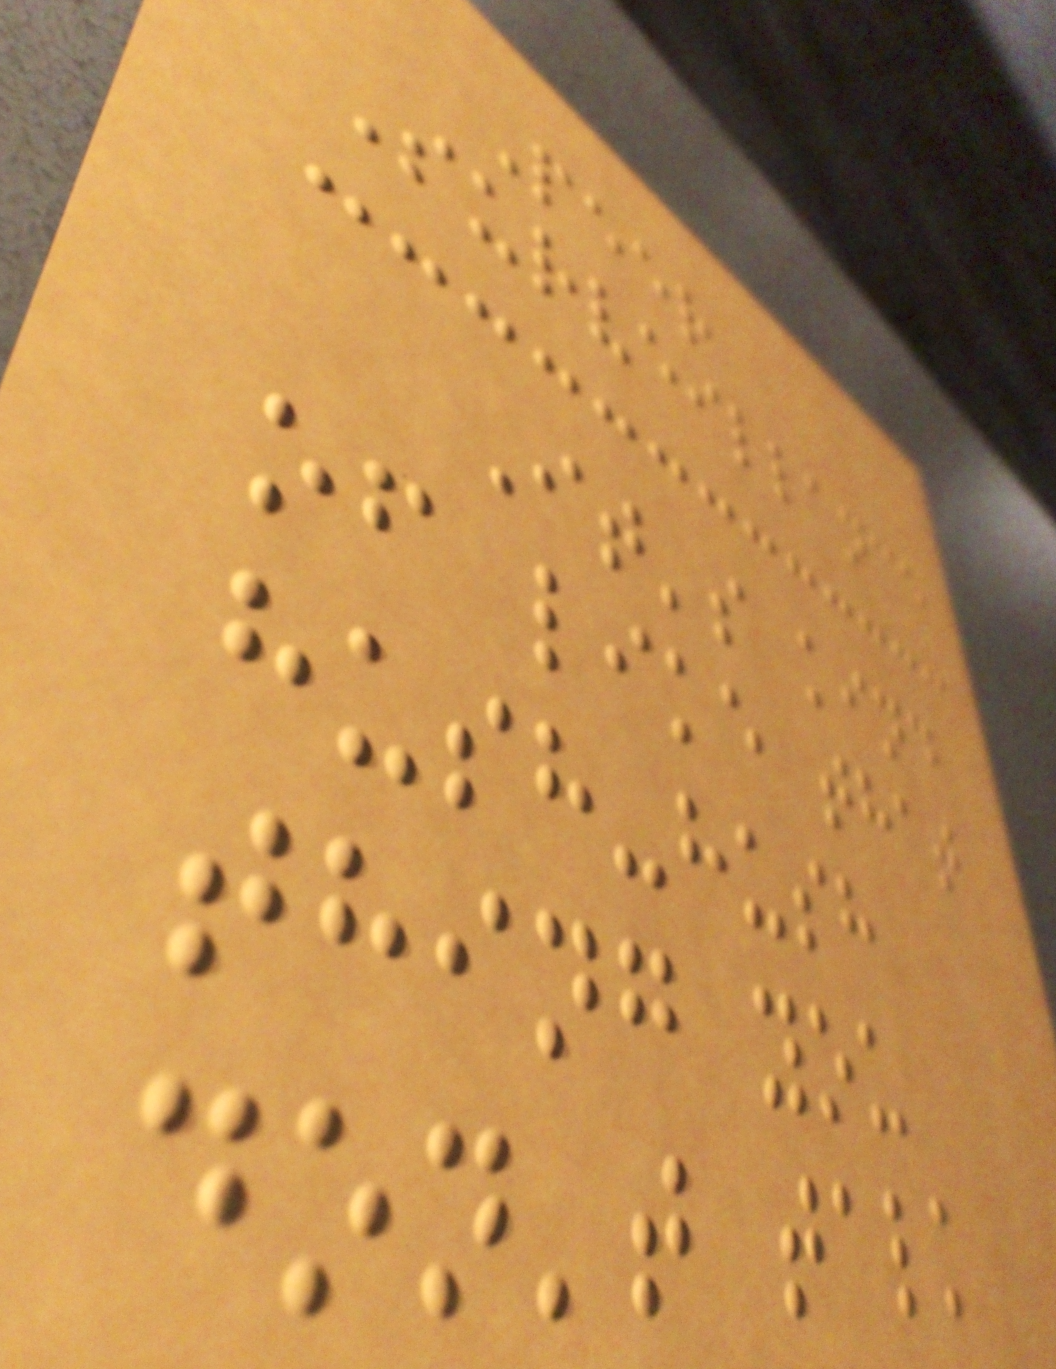Peer
Surveillance
It's kind
of like that
hush-hush
thing you
don't talk
